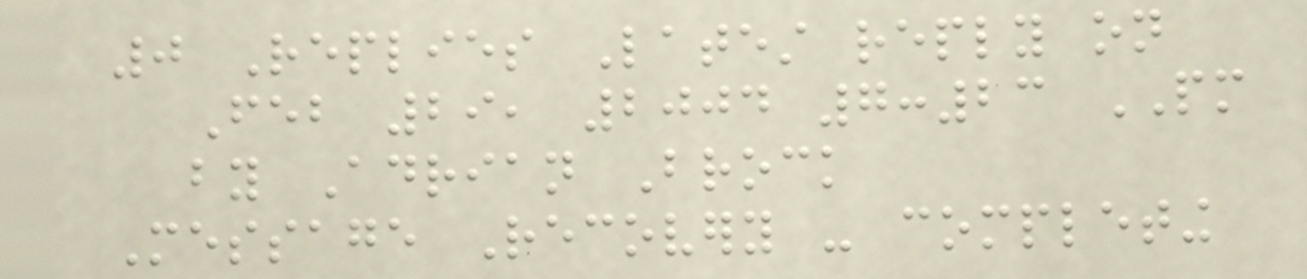0 Replies Latest reply on
Feb 29, 2004 7:23 PM
by Adrian Brock
Message Recovery - completing
